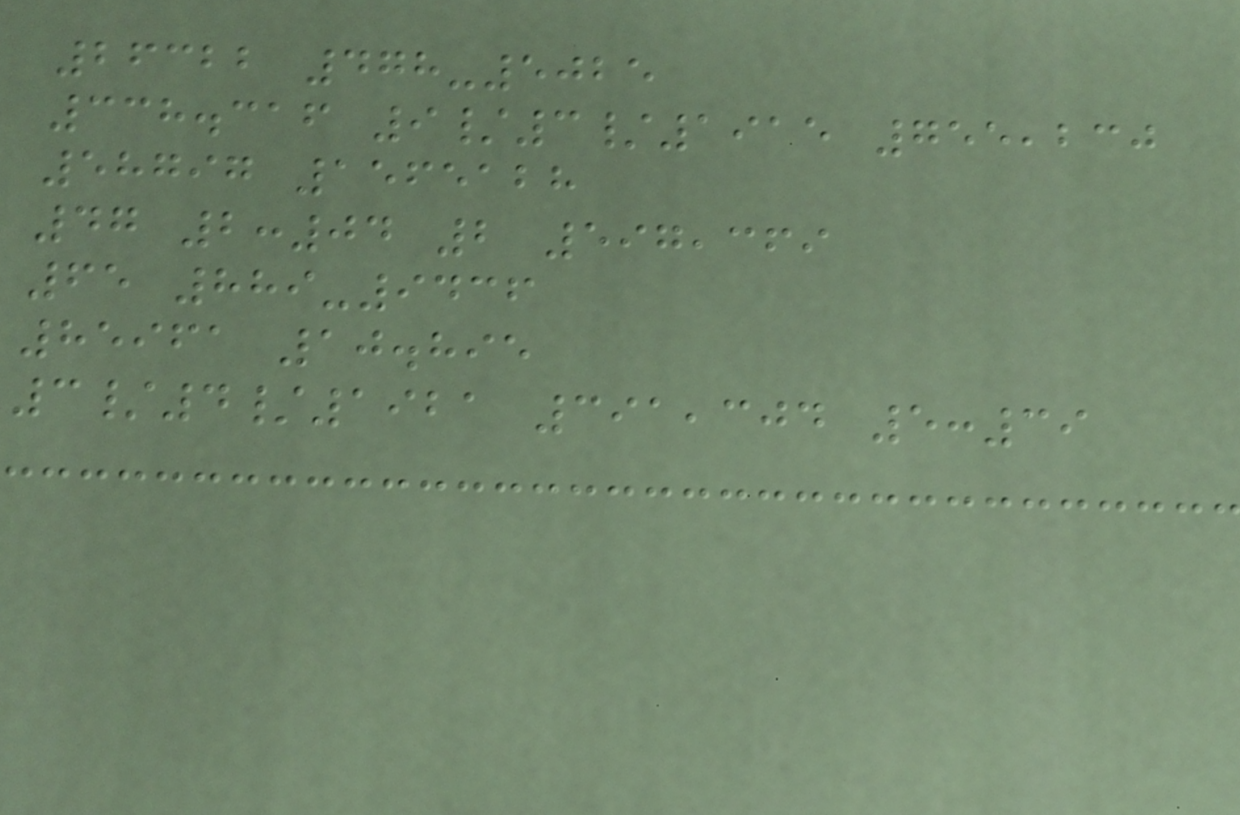26322 478-5025
338.316 9/3/1915 755,230
58797 1565128
47 2:04 2 597,369
65 889-9436
85961 10.895
3/4/1921 391,304 5:39
